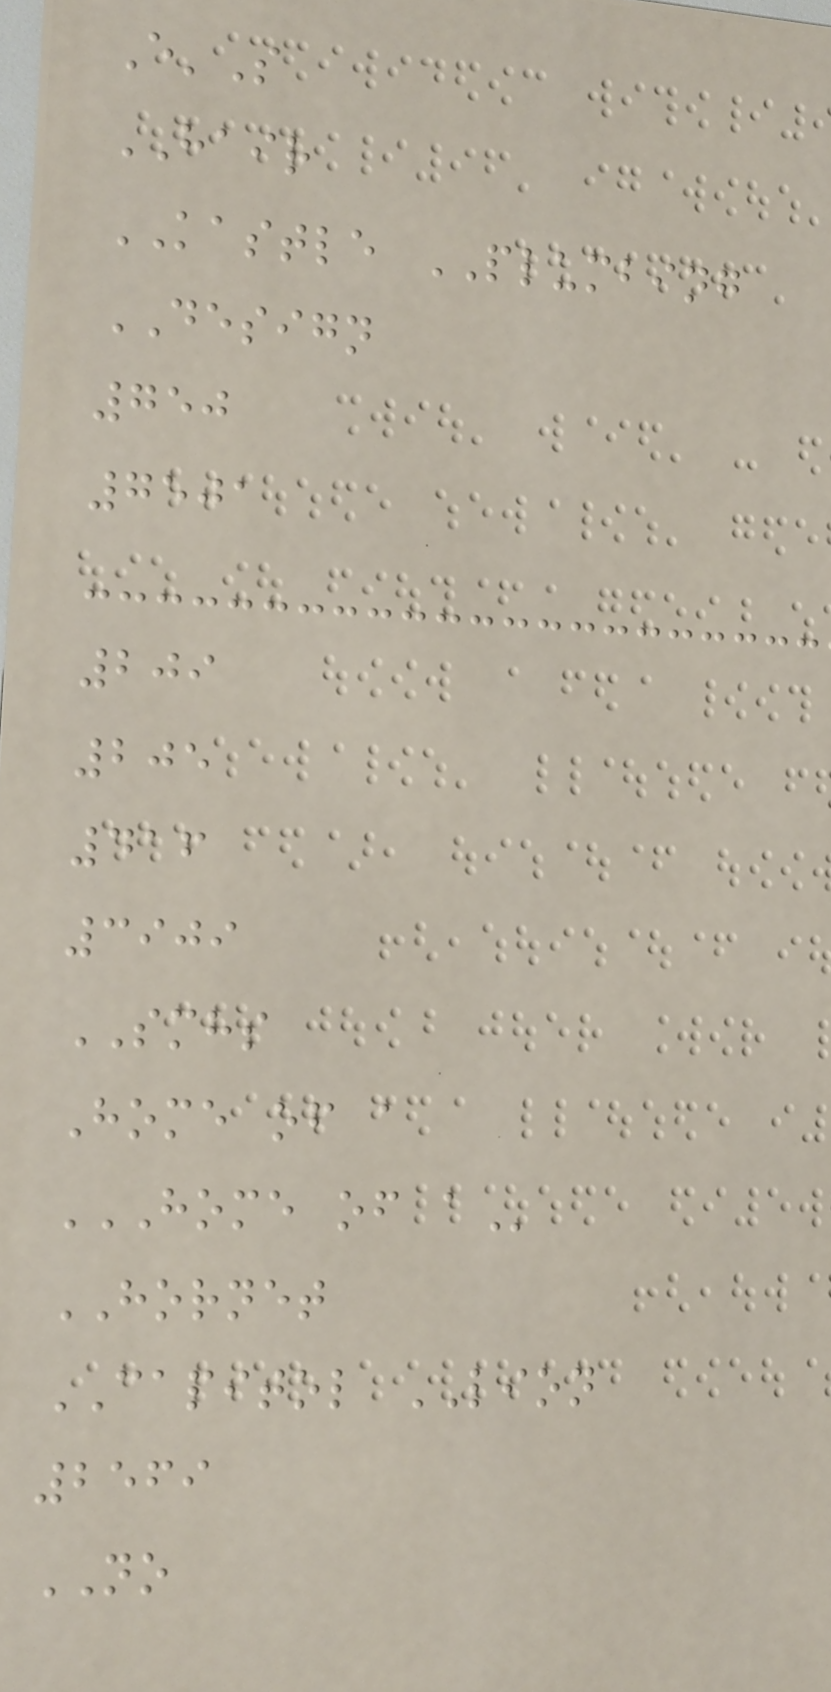E'S
HAIR
KASTLE PLUMBING
DESIGN
750
7501
209
205
416
3909
SMHS
Home of a
HOME OF A
HORNET
CAPITOL LION
2569
NO
